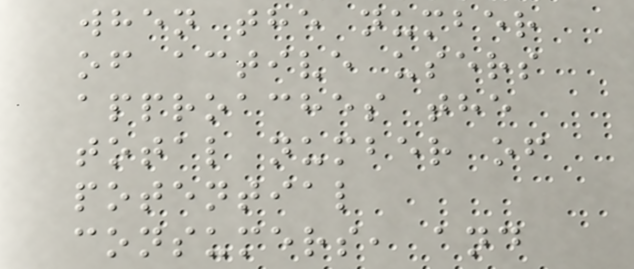when the number
of active users
approaches the
total number of
potential
consumers, and
